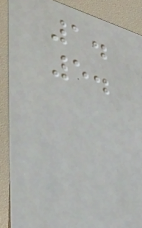1.
5.
